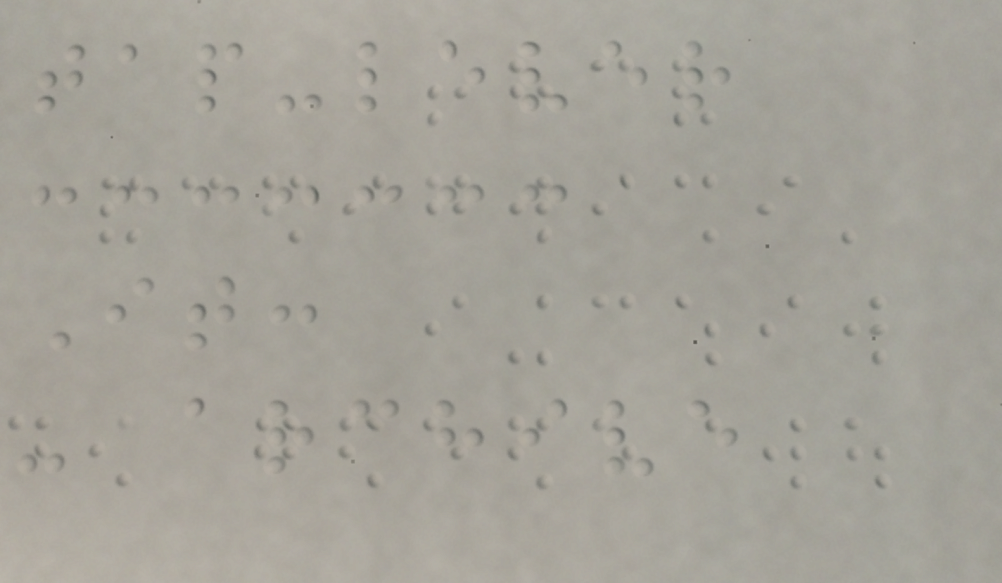tap-lever
It:
- archive
